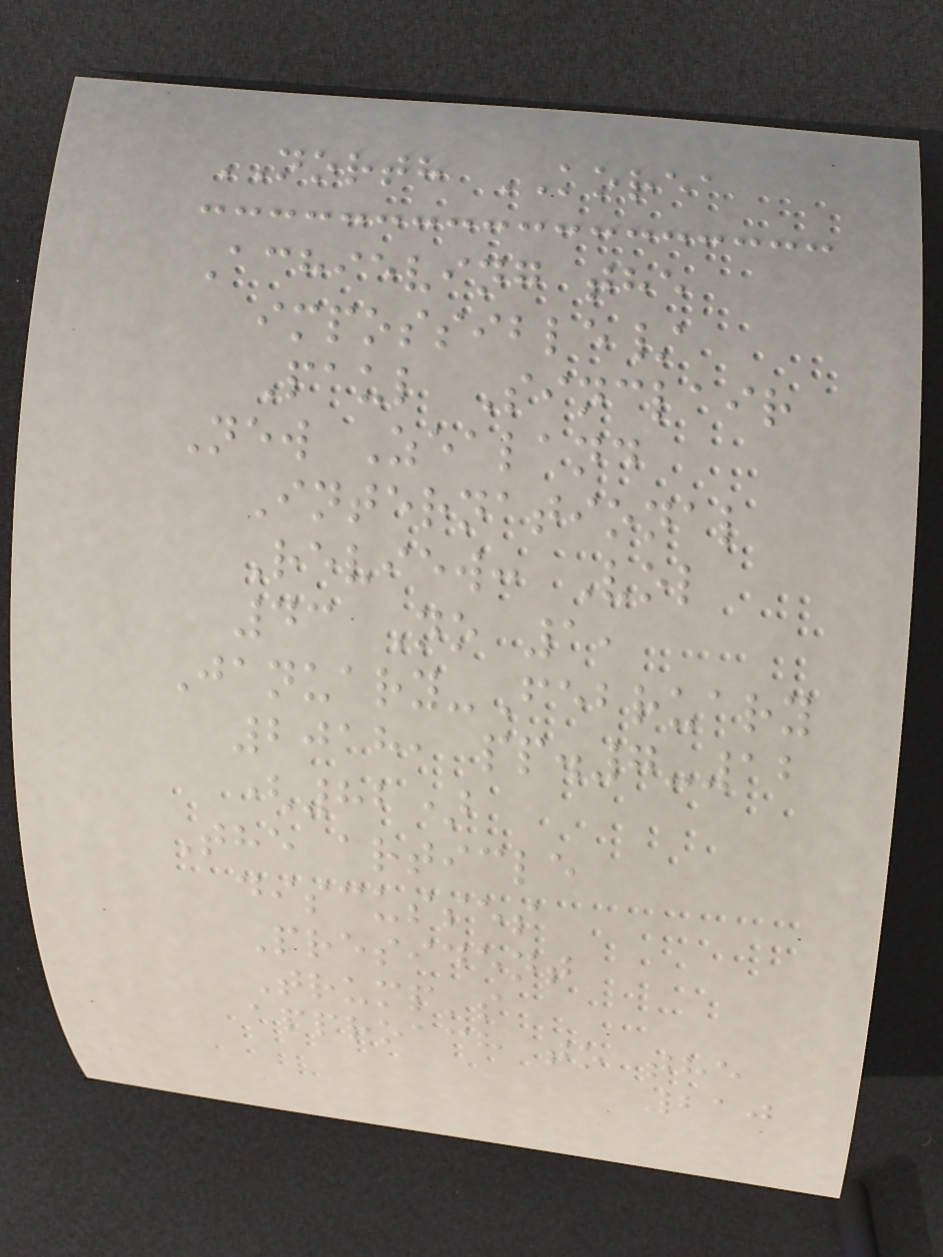NORTH KOREA
Achieving the
impossible/
Paul Sinclair
New Zealand
International
Review: Vol
43 No 1,
January-February
2018, pp.7-12
(82)
The article
discusses
President
Trump's
approach to the
210
